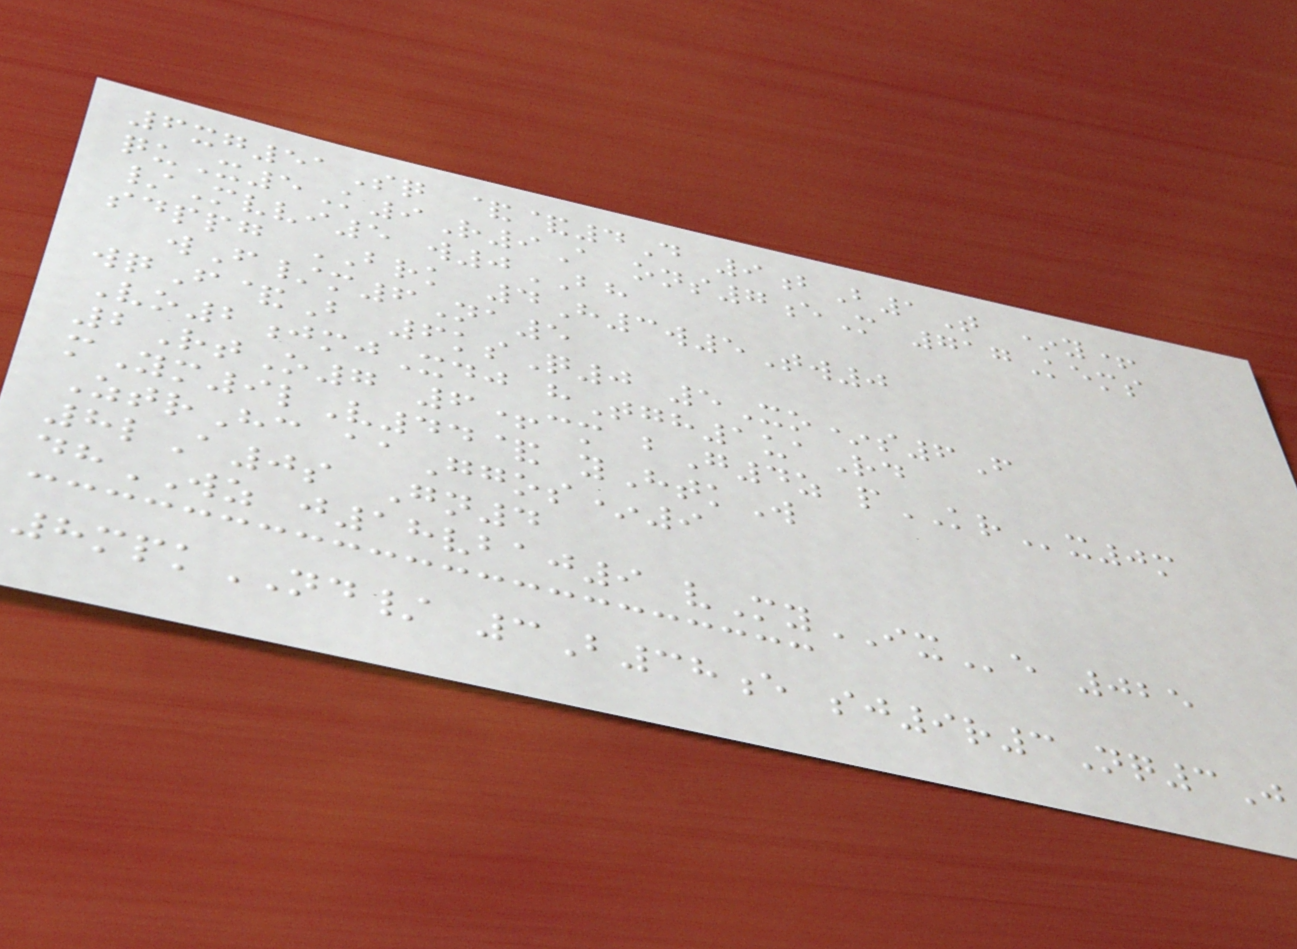6xg51Sq &&4D 9bB1T *y+
quX5K9R9A ons7eM 717Kems
/Mvvi5 w0BH
sdppg BRK 4H3w5Tw0
wF/m6Na5
wqF&B 6ksQ0 5Xo*s6F
Vo2jmjXdj hTgh1uaRd
2RtO7 6+cm bG4z pKRx0m
mYm9lV44& yHtkW
ZtrHc aaGgos*9
8lA0s Gn4
dhWZ j18vbaj9 vMyIXe 025
8mpkND/ 3B38e sj9r3Nq3J
